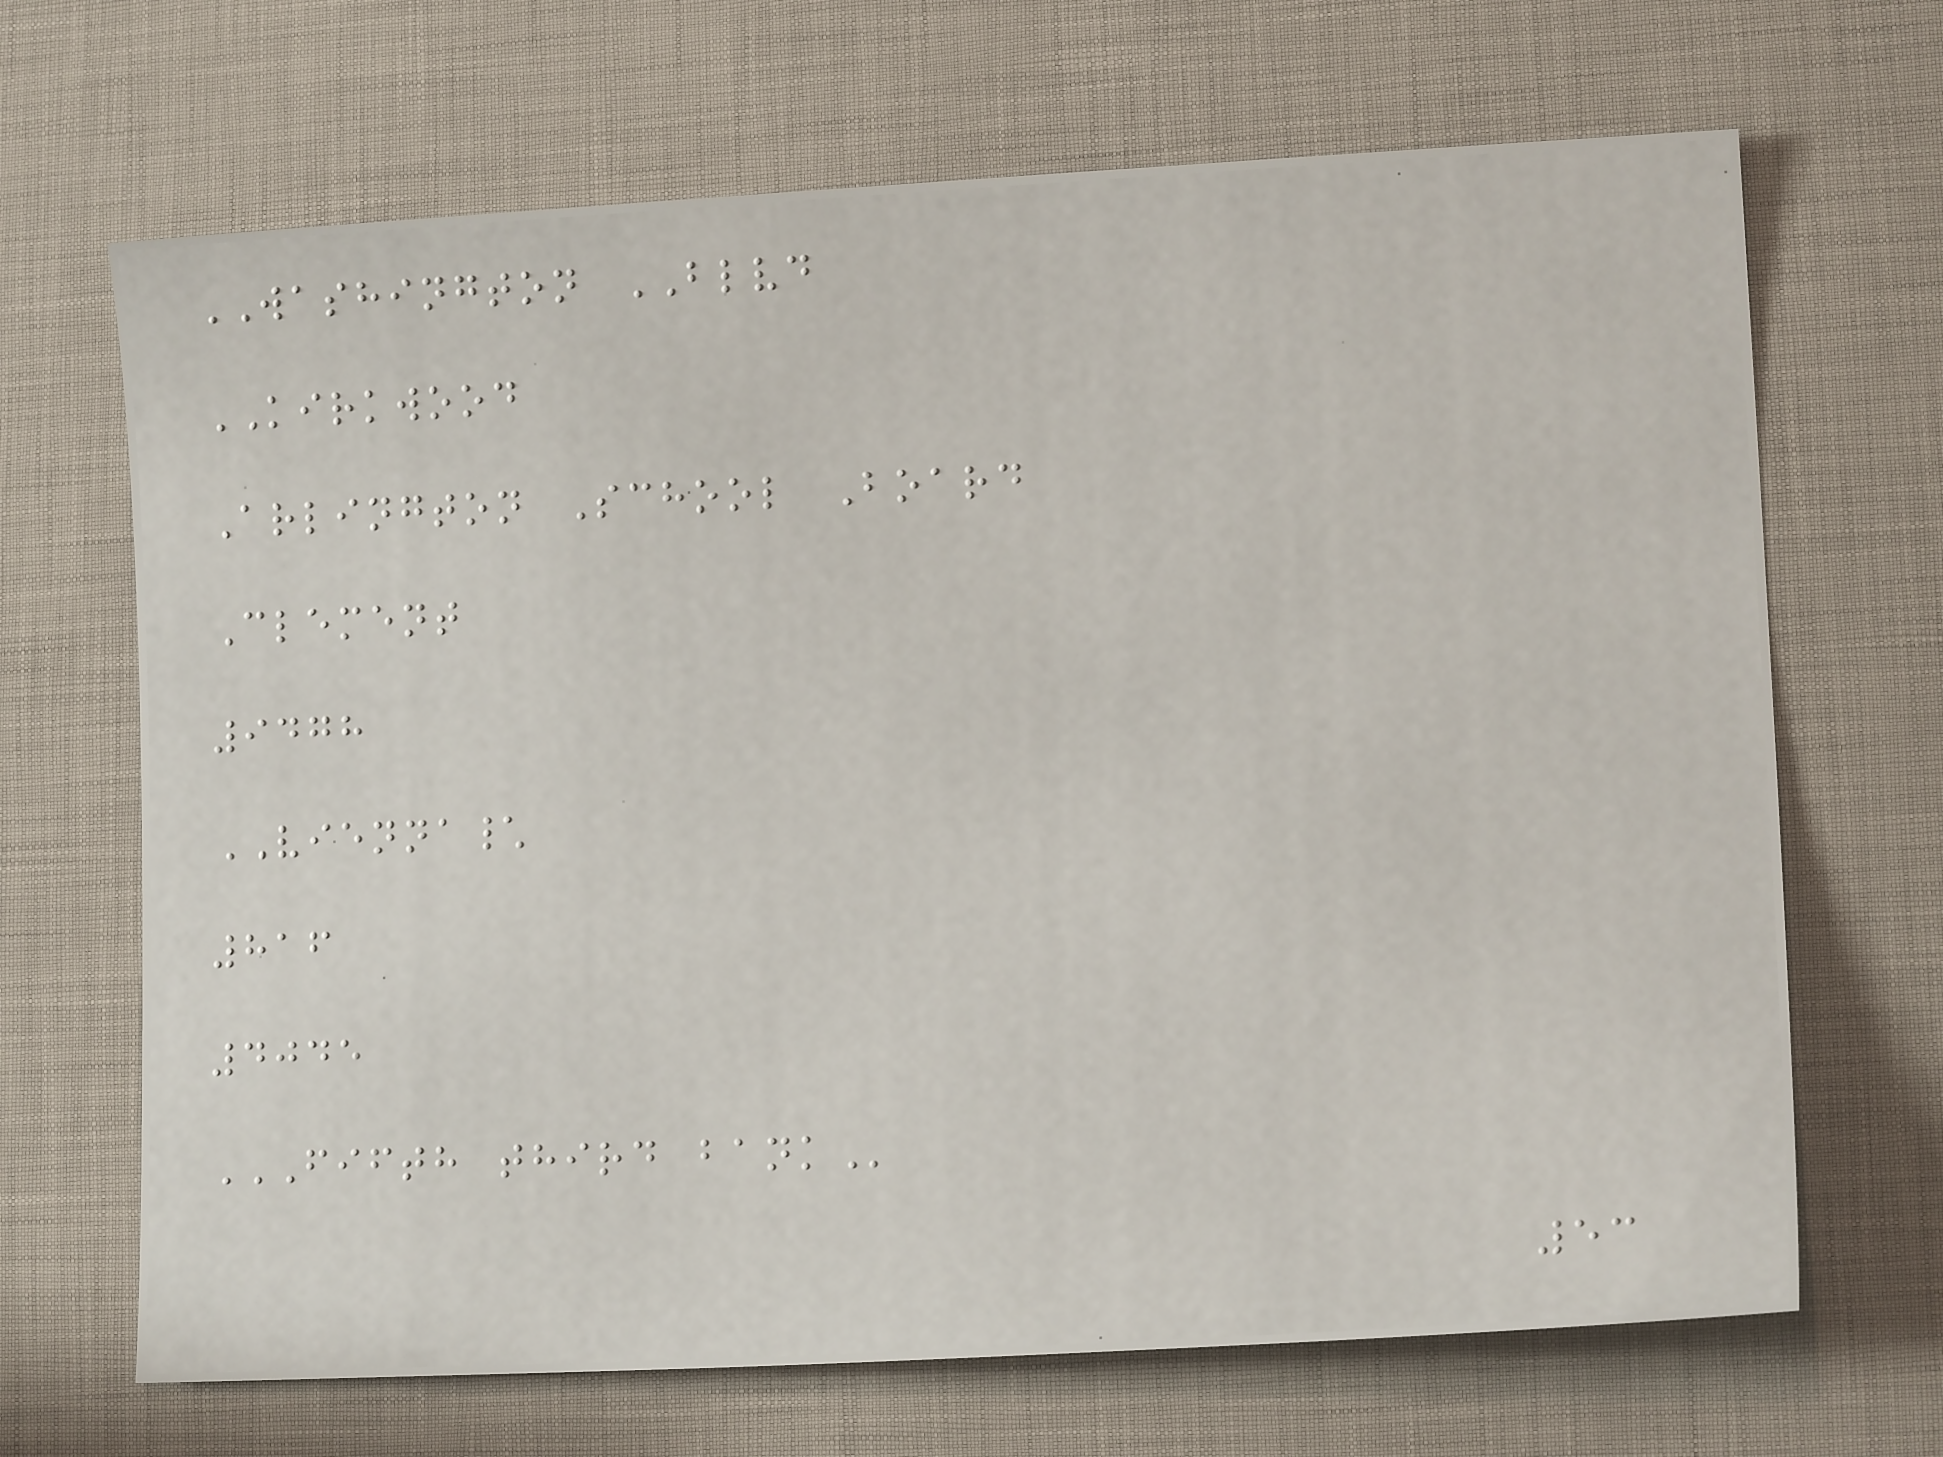WASHINGTON BLVD
KIRKWOOD
Arlington School Board
Clement
9478
VIENNA\
816
4045
FIFTH THIRD BANK
53
